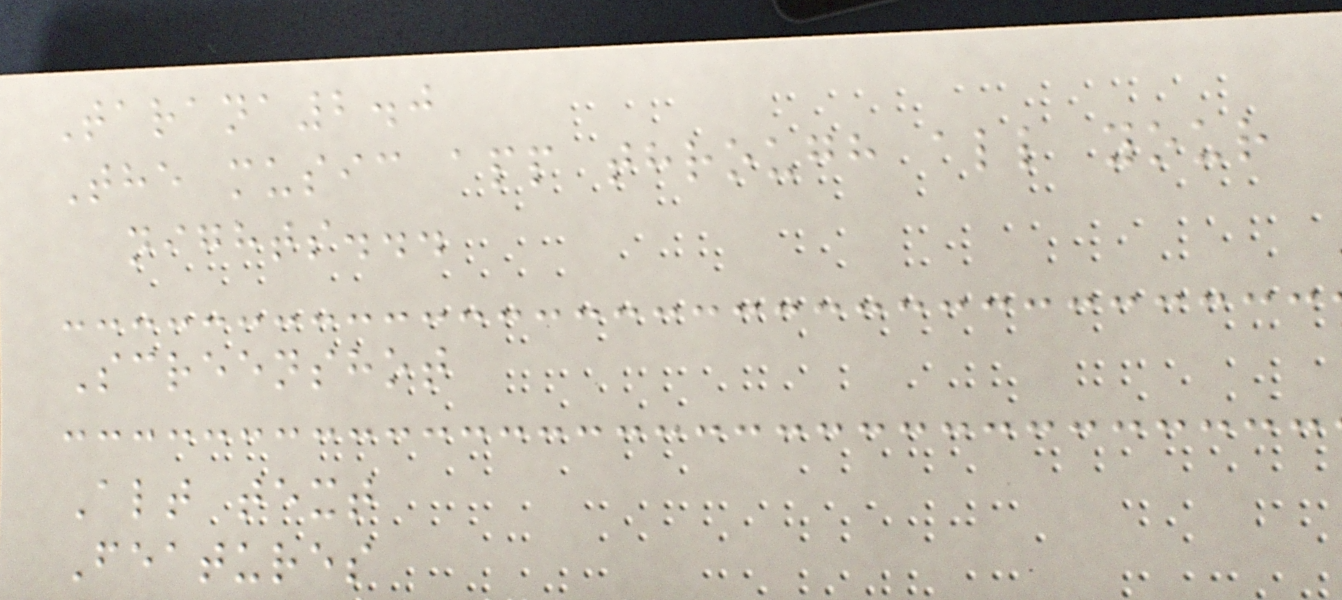Tarana2.0
The music app through all your
nights...
Screenshot
Alt text
Features
